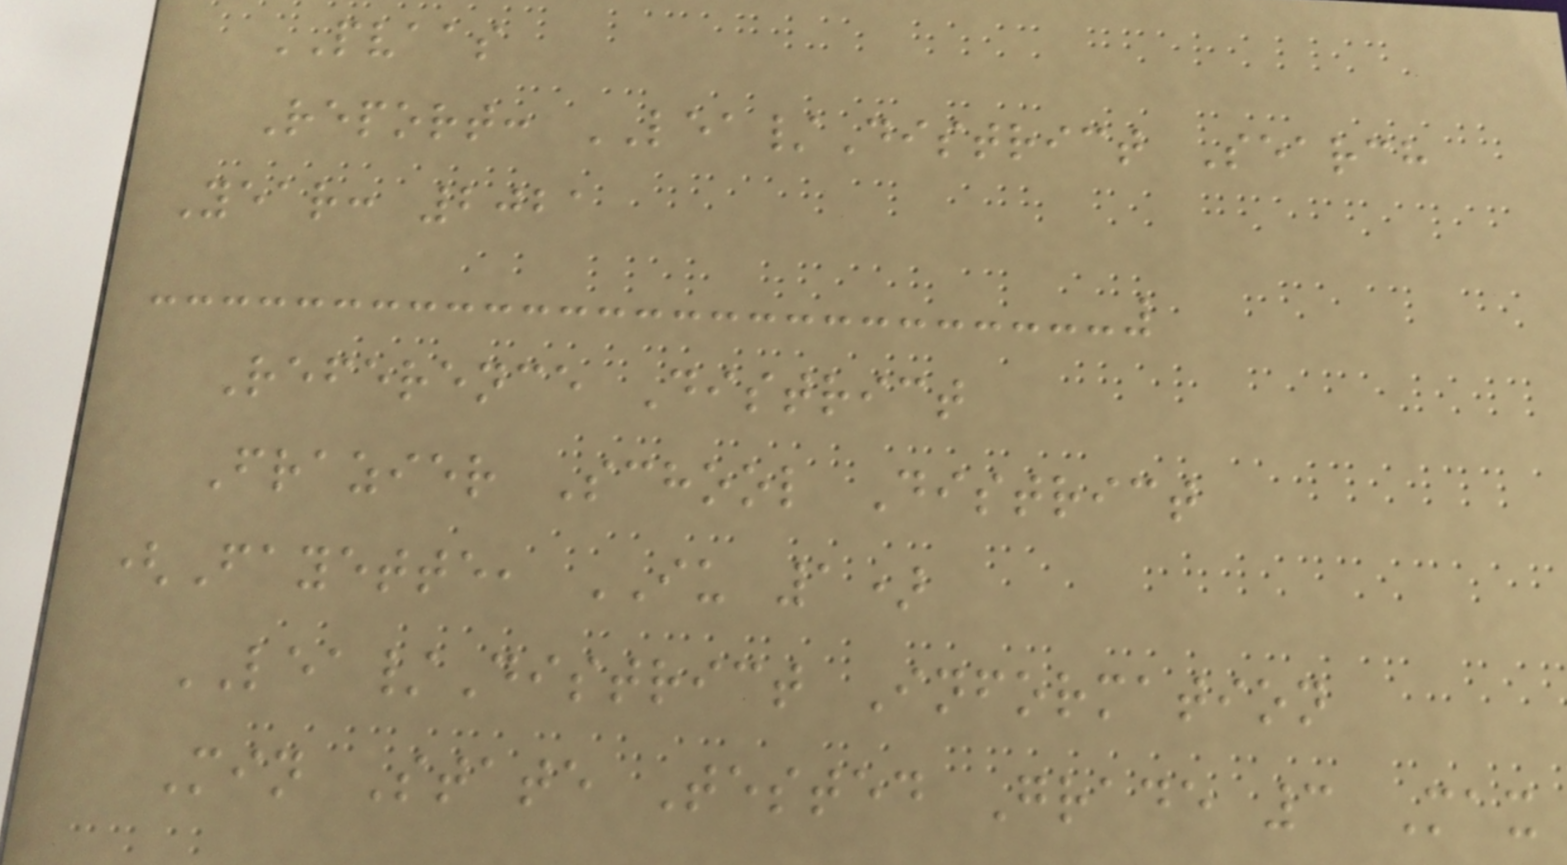PVAAS
Report: LEA/District Search
Year: 2021
Reference District
Frazier School District
(Fayette, IU 1)
LEA/District Information
Min State Tested Grade 3 Max
